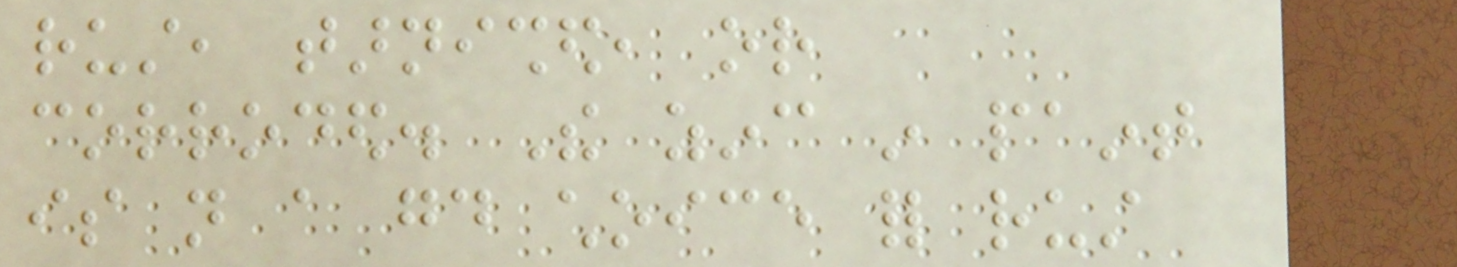rust, tarnished, or
corroded. The zinc in paint
is not a good choice for rust
